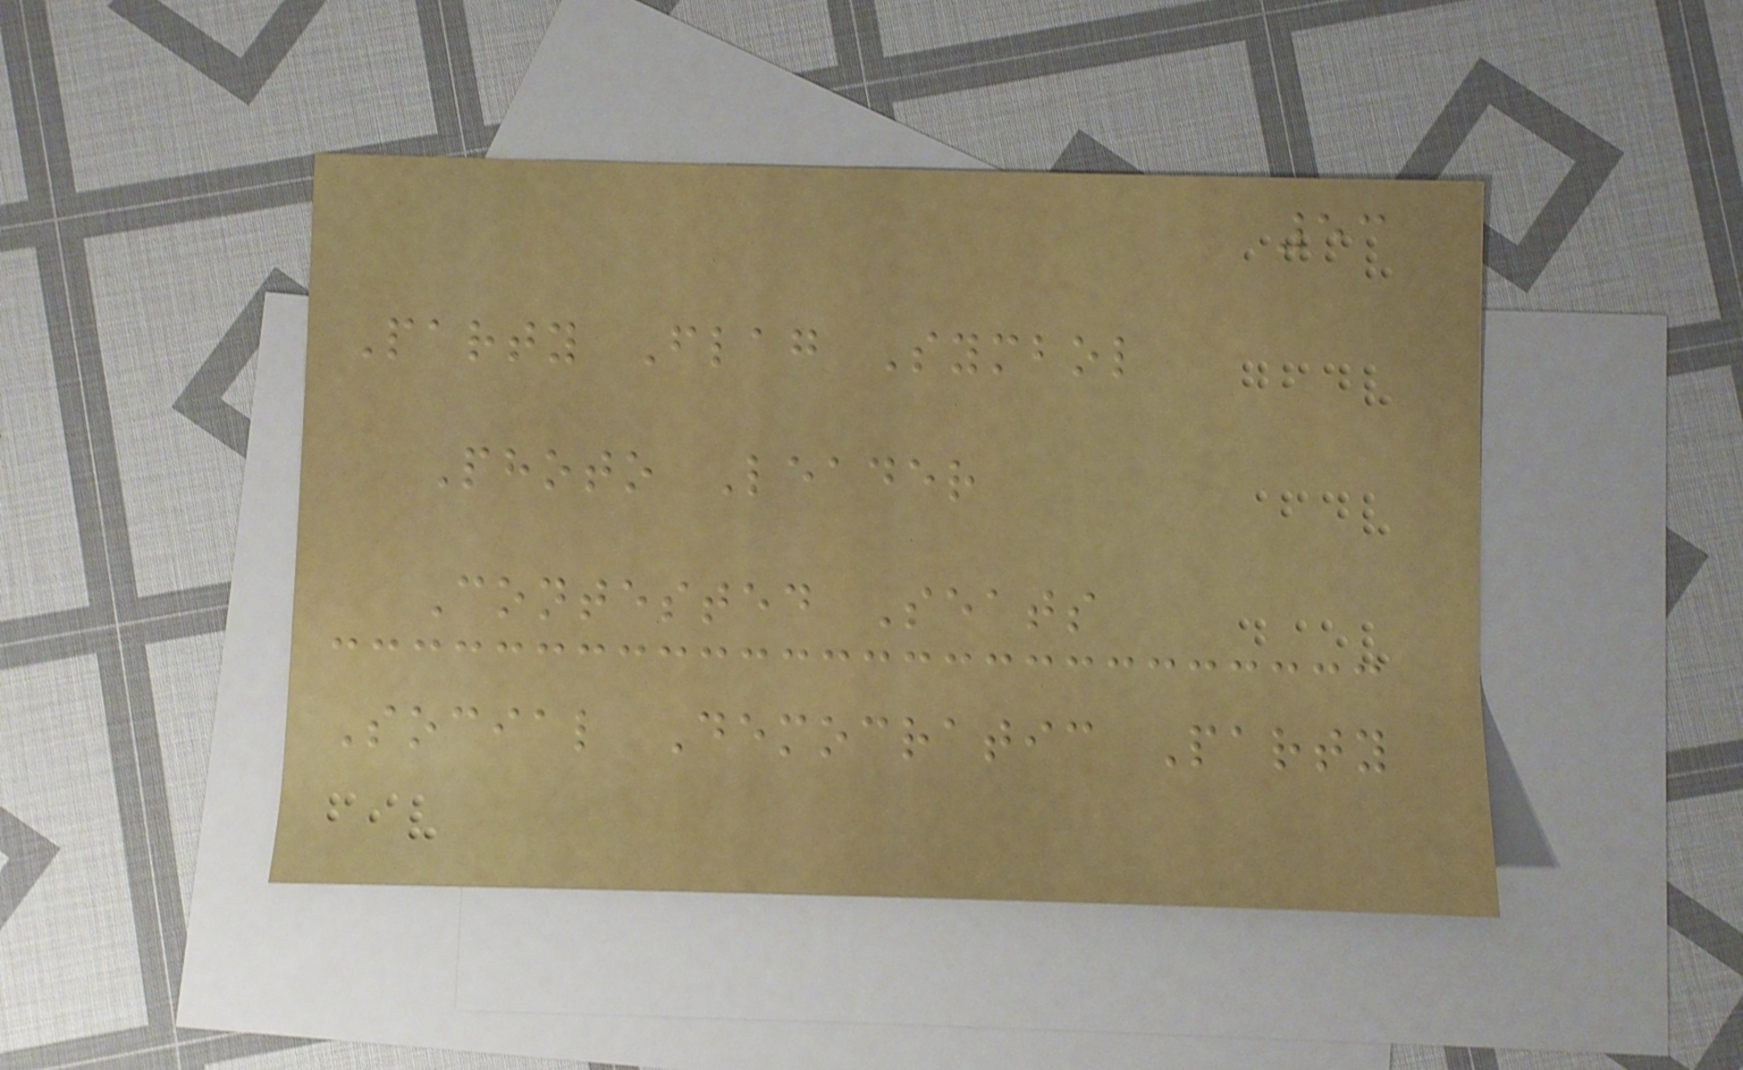53
Party Flag Symbol
Photo Leader
Contested Seats
Social Democratic Party
